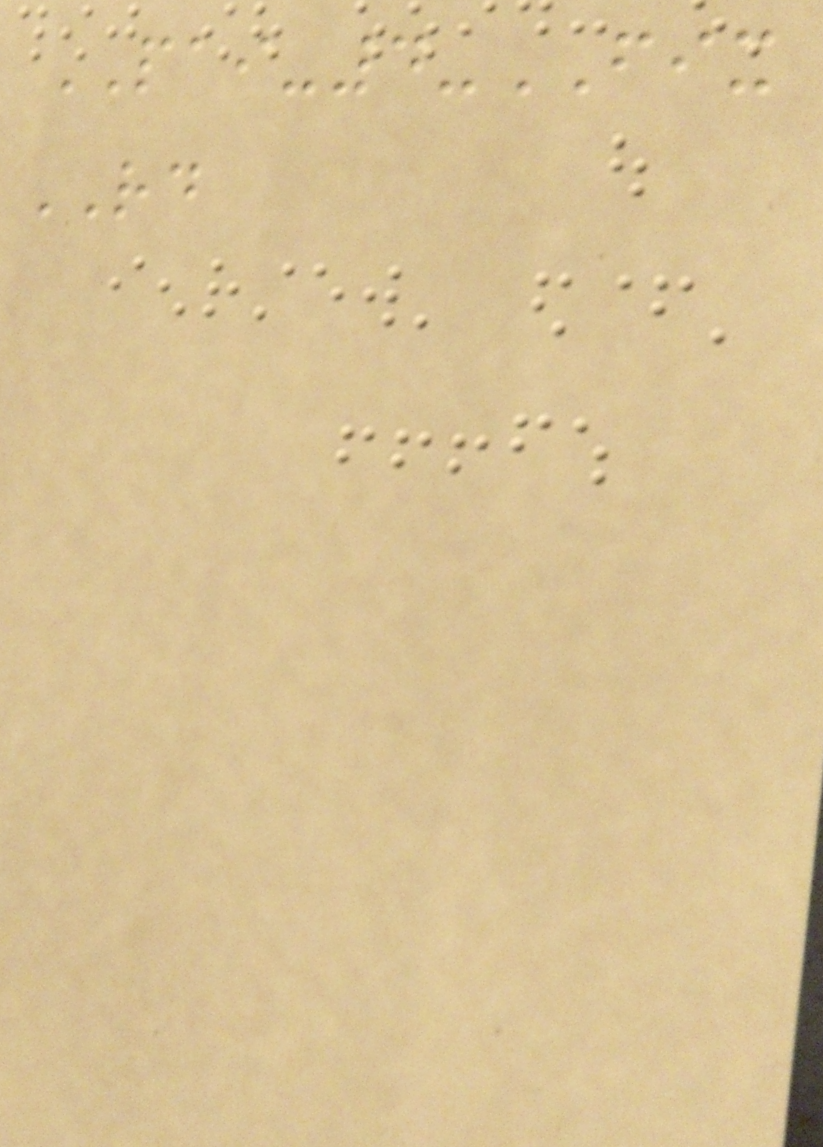PAI-4-FIX
RD
